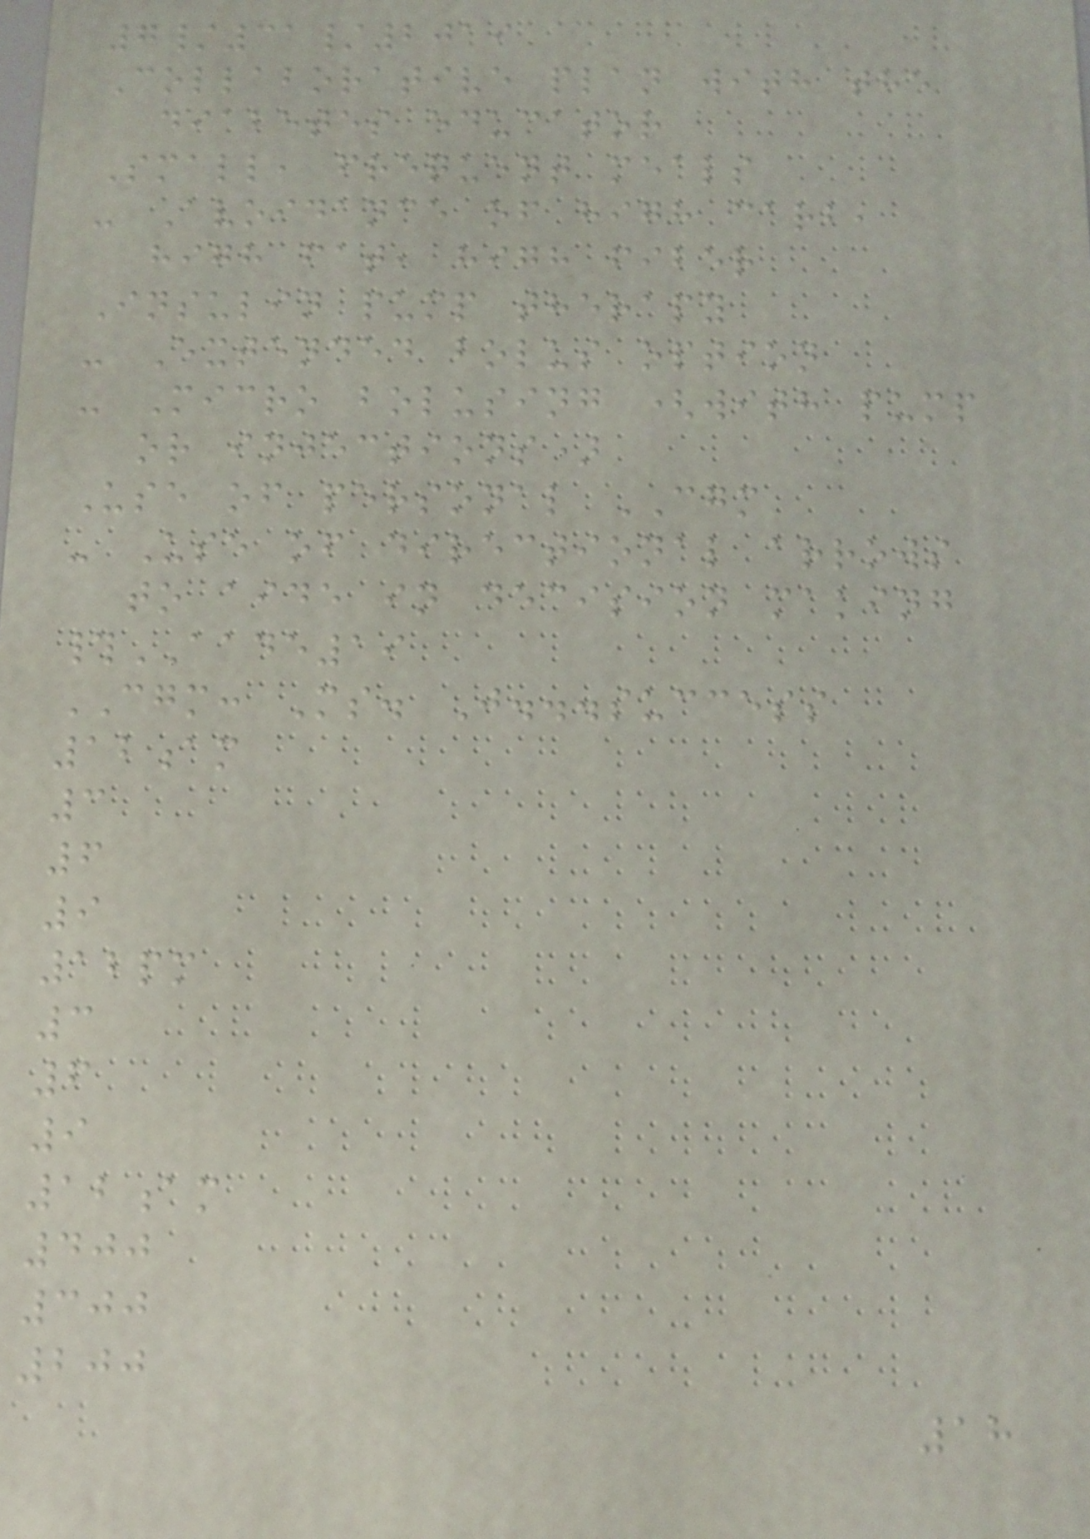7/31/2019
Collaborative plan with the
diabetes educator
Small, frequent meals
- Avoidance of high carb,
high fat, high fiber
Insulin pump therapy
- Extended bolus option
- Micro bolusing (with pump
or injections)
Use of personal CGM
- Use of directional arrows
to aide in decision making
#AADE19
CGM: Ms. J...success
12am
3
6
9
12pm
3
6
9
12am
400
300
200
18
